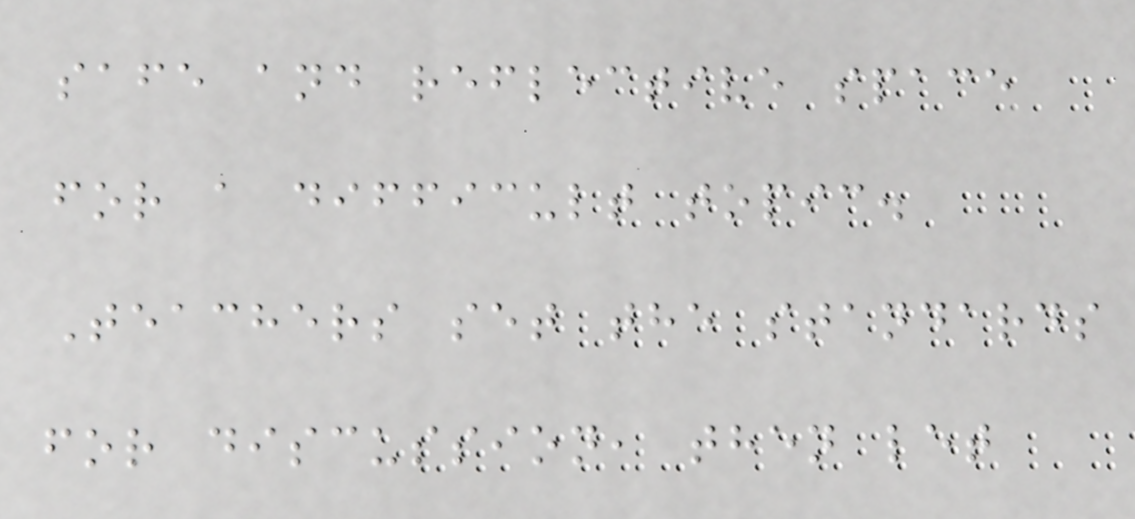safe and reflective space
for a difficult topic.
Teachers set the standards
for discussion, then let
